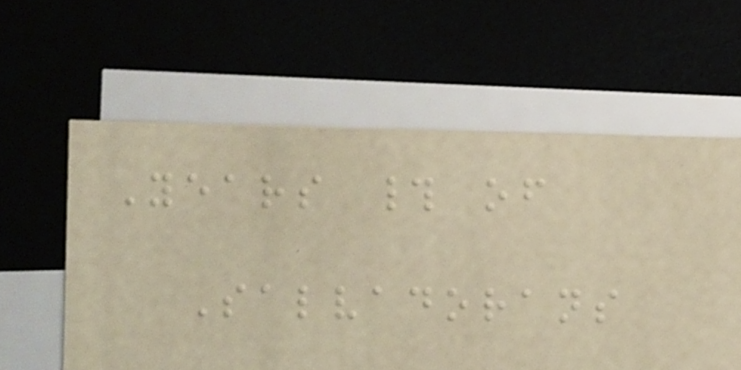Years # of
Salvadorans
